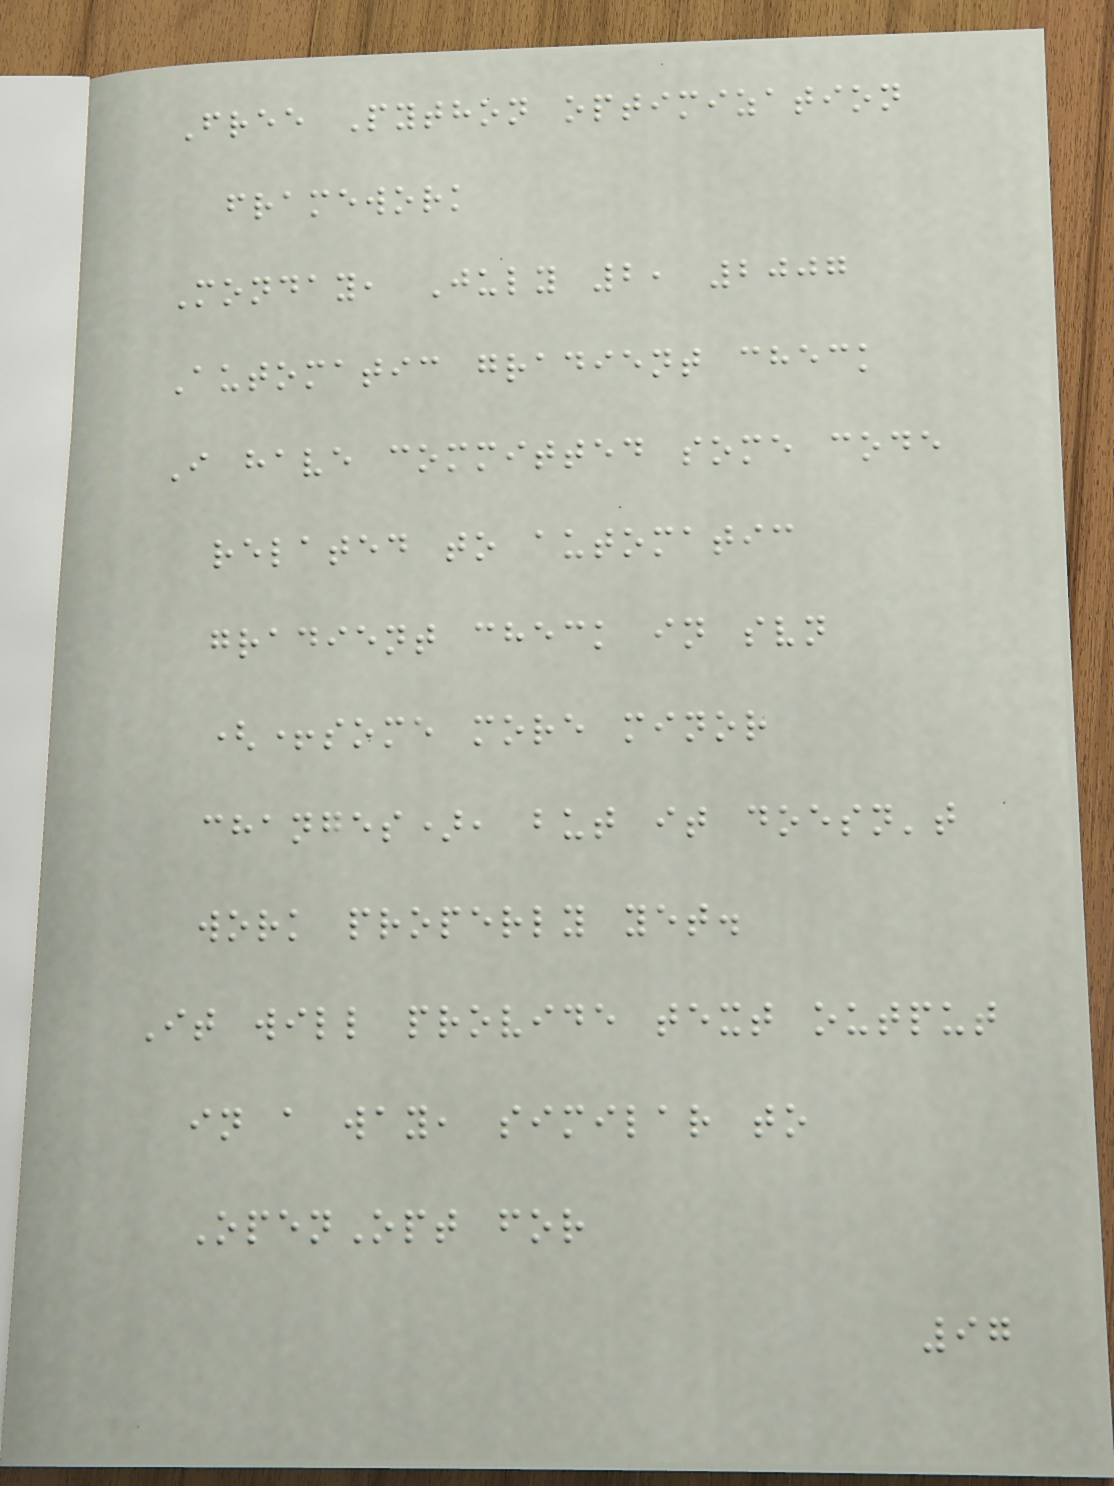Free Python optimization
framework
Monday, July 2, 2007
Automatic gradient check
I have committed some code
related to automatic
gradient check in svn
(+some more minor
changes), but it doesn't
work properly yet.
It will provide text output
in a way, similar to
OpenOpt for
97
